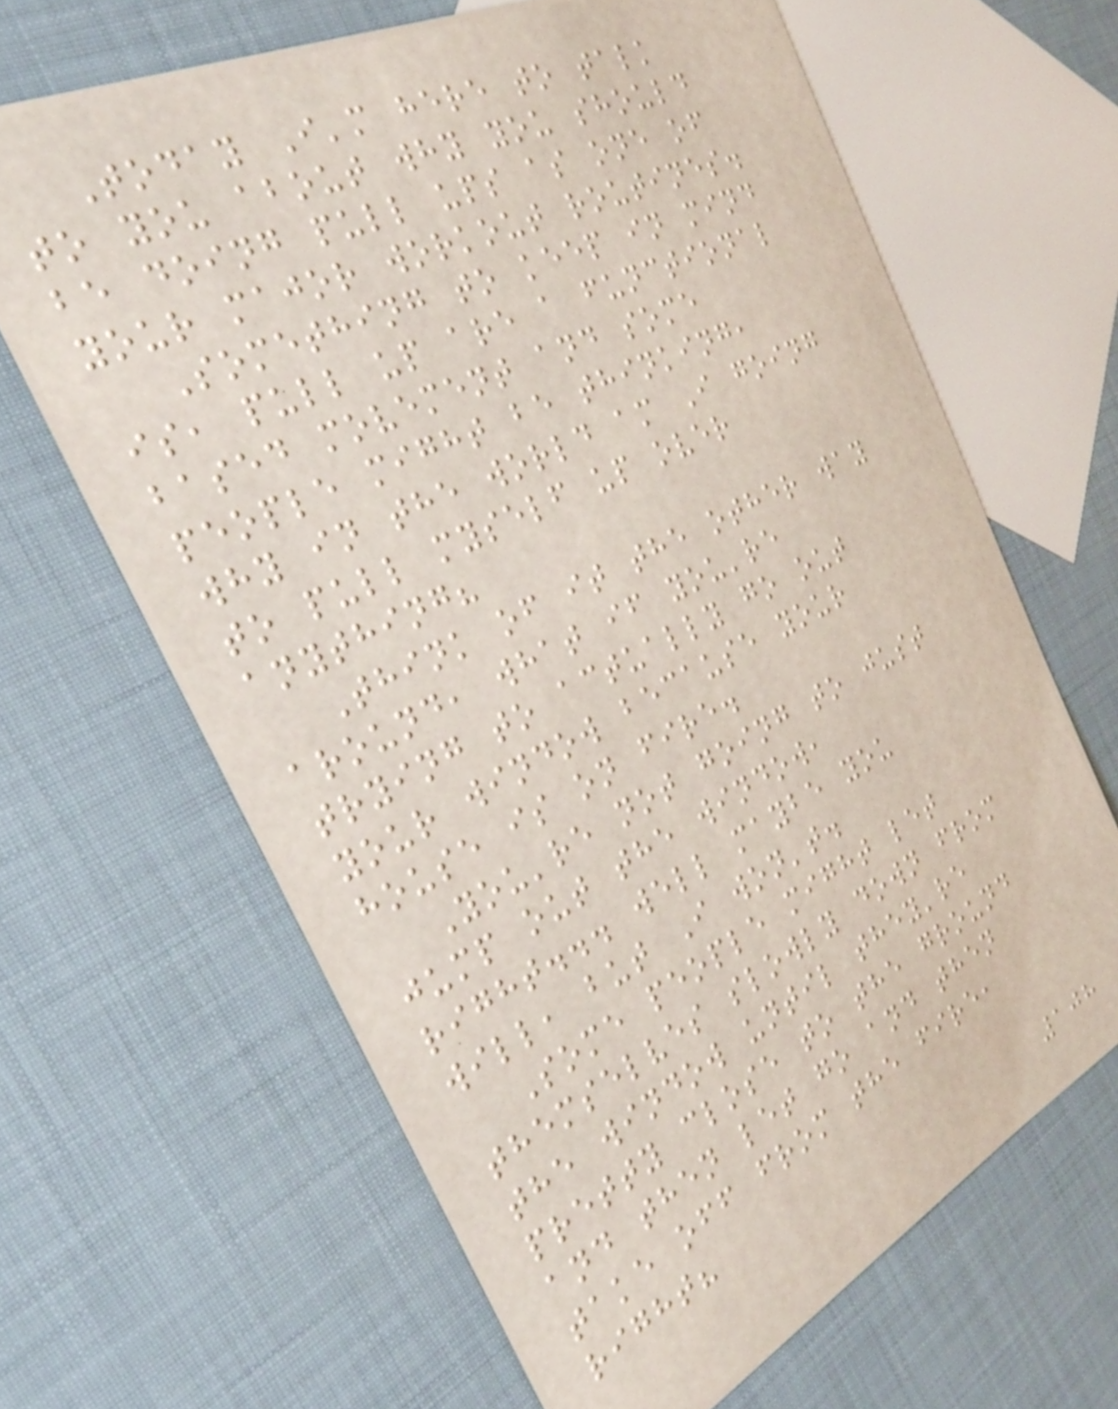Today I'm here to talk
to you about why you should
be doing pull ups as one of
your major workout routines.
Something to keep in mind
is, pull up are a functional
based movement and some
people might be thinking,
why in the world am I going
to pull myself up over
anything?
Think of it the other way
around, what if you're
trying to actually go out
your window because your
house is on fire.
You're not going to just
jump out the window,
right... well maybe you
will, but I won't.
Some people might let
themselves slowly down from
the window until they're
pretty close to the ground
and then let go and then
take off from the fire,
right?
108
